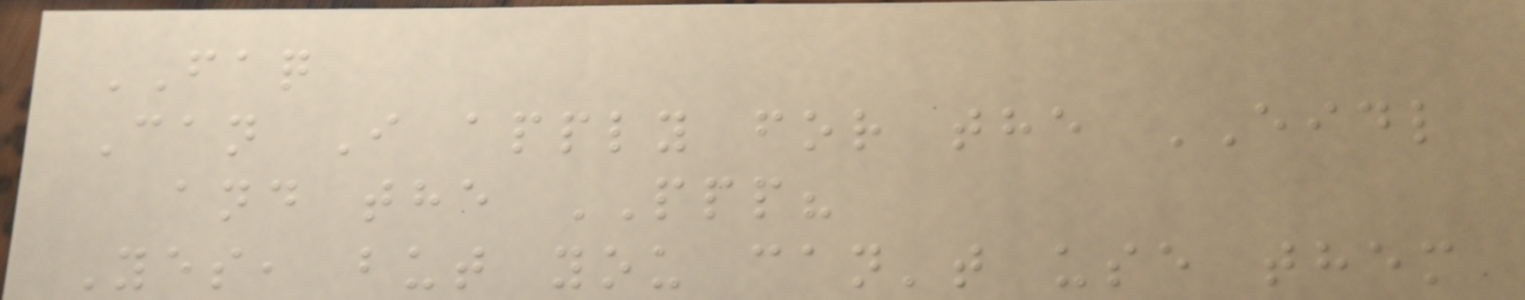FAQ
Can I apply for the EIDL
and the PPP?
Yes, but you can't use them
